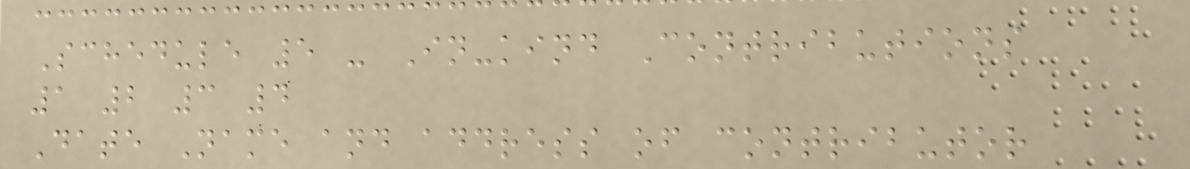Schedule 5 - In-kind Contributions
1 2 3 4
Date Name and address of contributor
